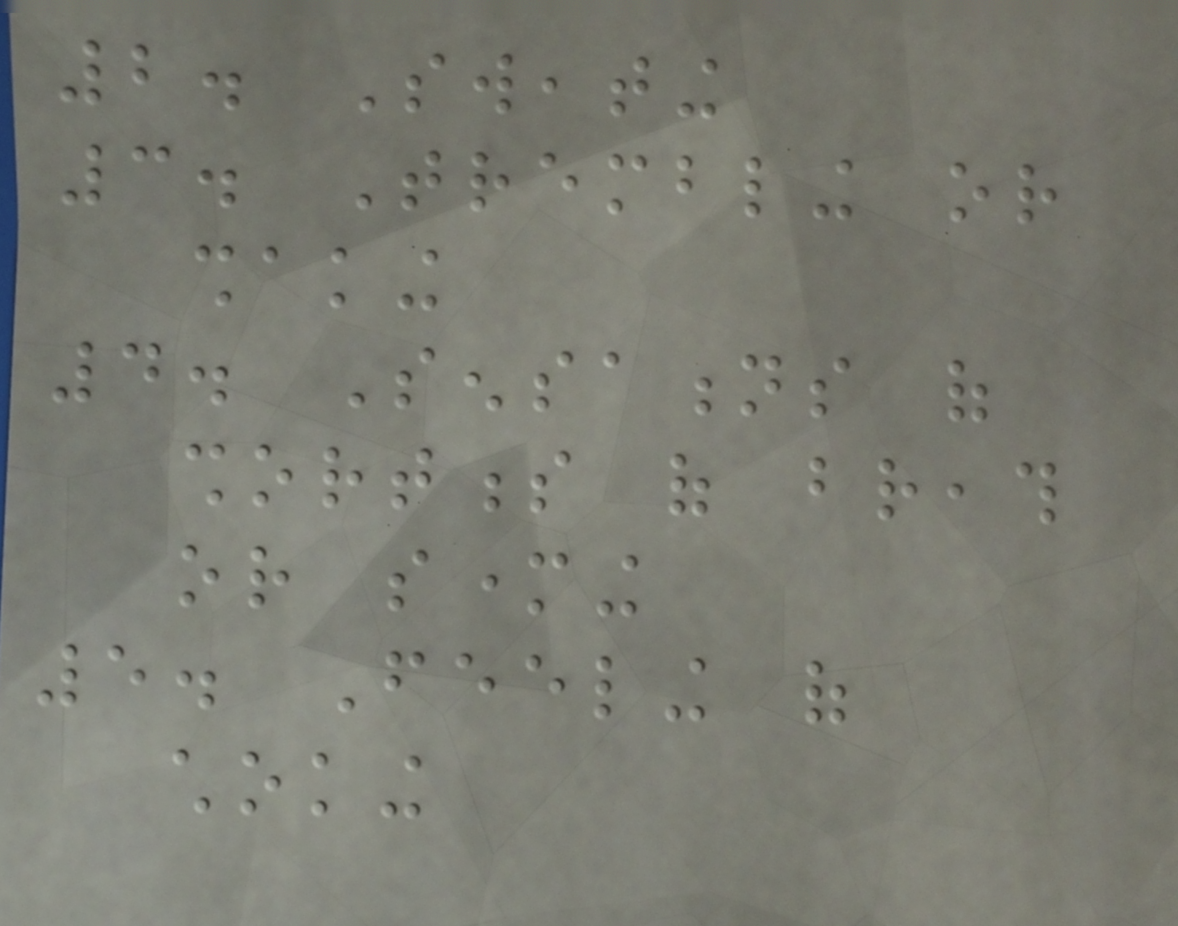2. Sweating
3. Trembling or
shaking
4. Sensations of
shortness of breath
or smothering
5. Feeling of
choking
